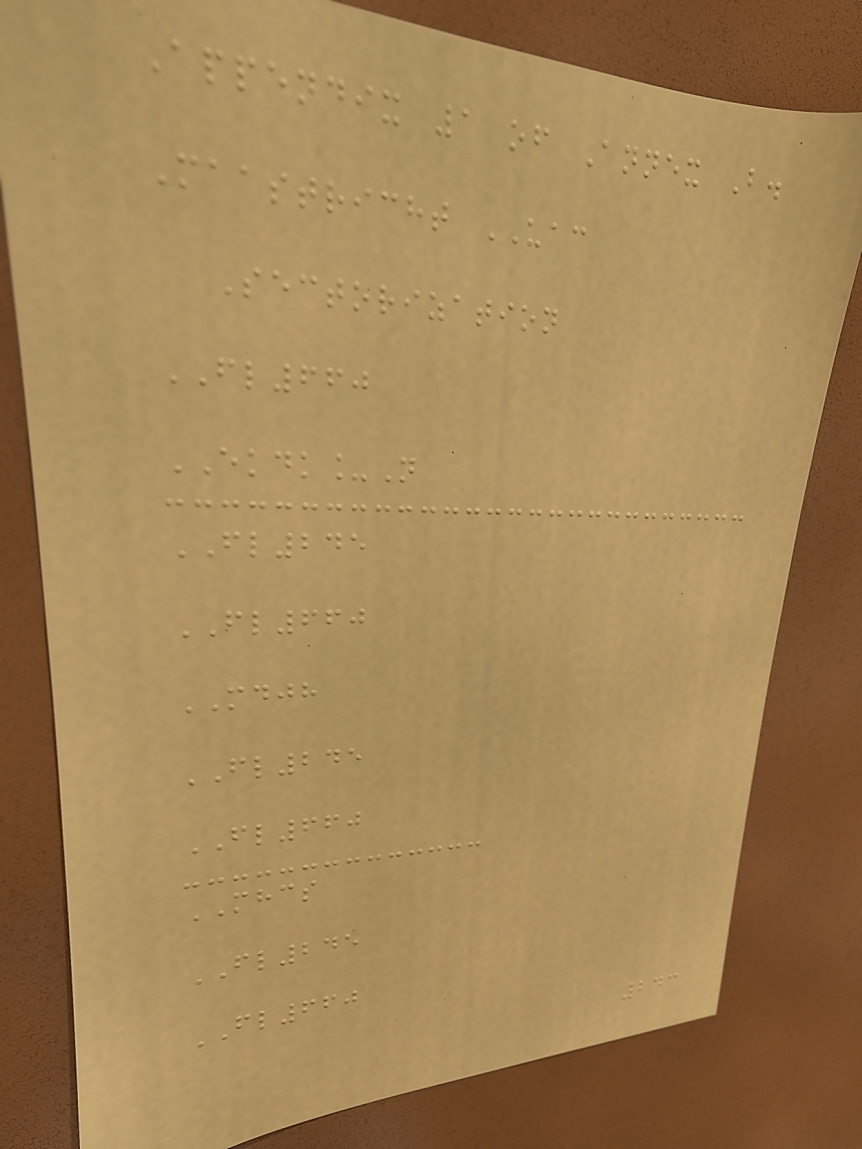Appendix 1 of Annex B.
Maastricht UAC
Sectorization
FL660
EKDK_N
FL245
FL660
MDJH
FL245
FL660
MHCS
FL245
FL660
243
